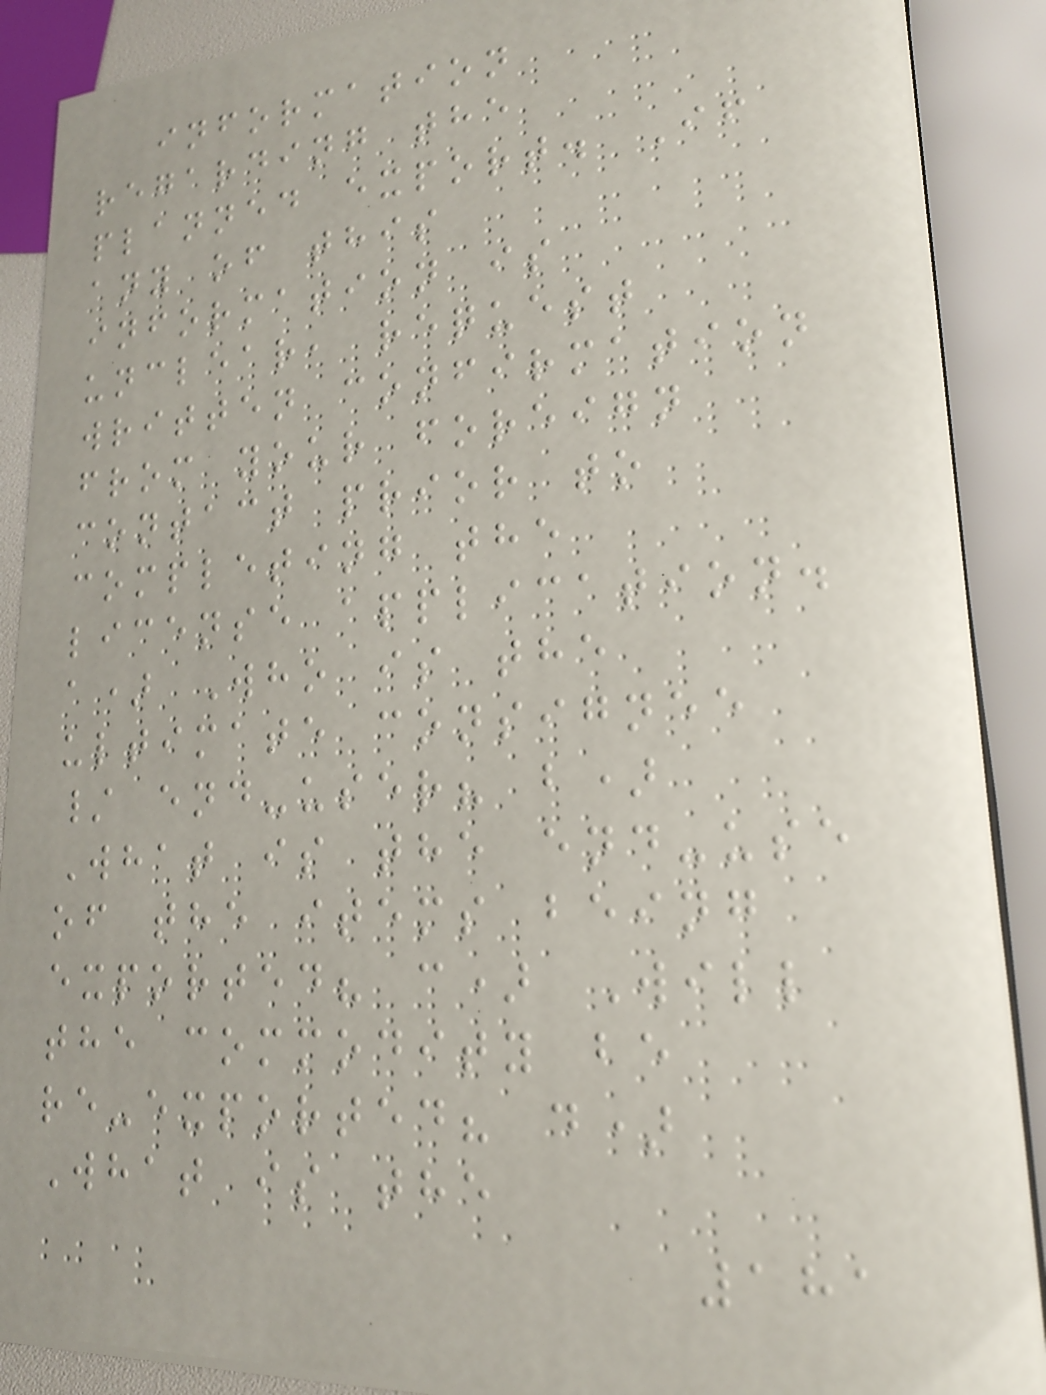information
regarding the
planned export. If
any of this
information is
unclear, request
written confirmation
from your foreign
contact prior to
completing the
license application.
a) Who is the
ultimate consignee
/ end-user? b)
What is the end-use
of the items being
exported? c) Will
the commodity be
re-exported? d)
What is the
181
